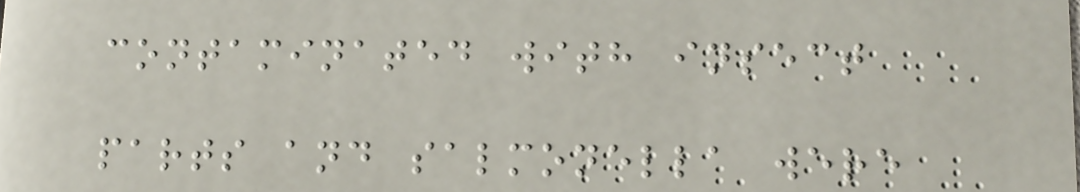contaminated with insect
parts and salmonella were
